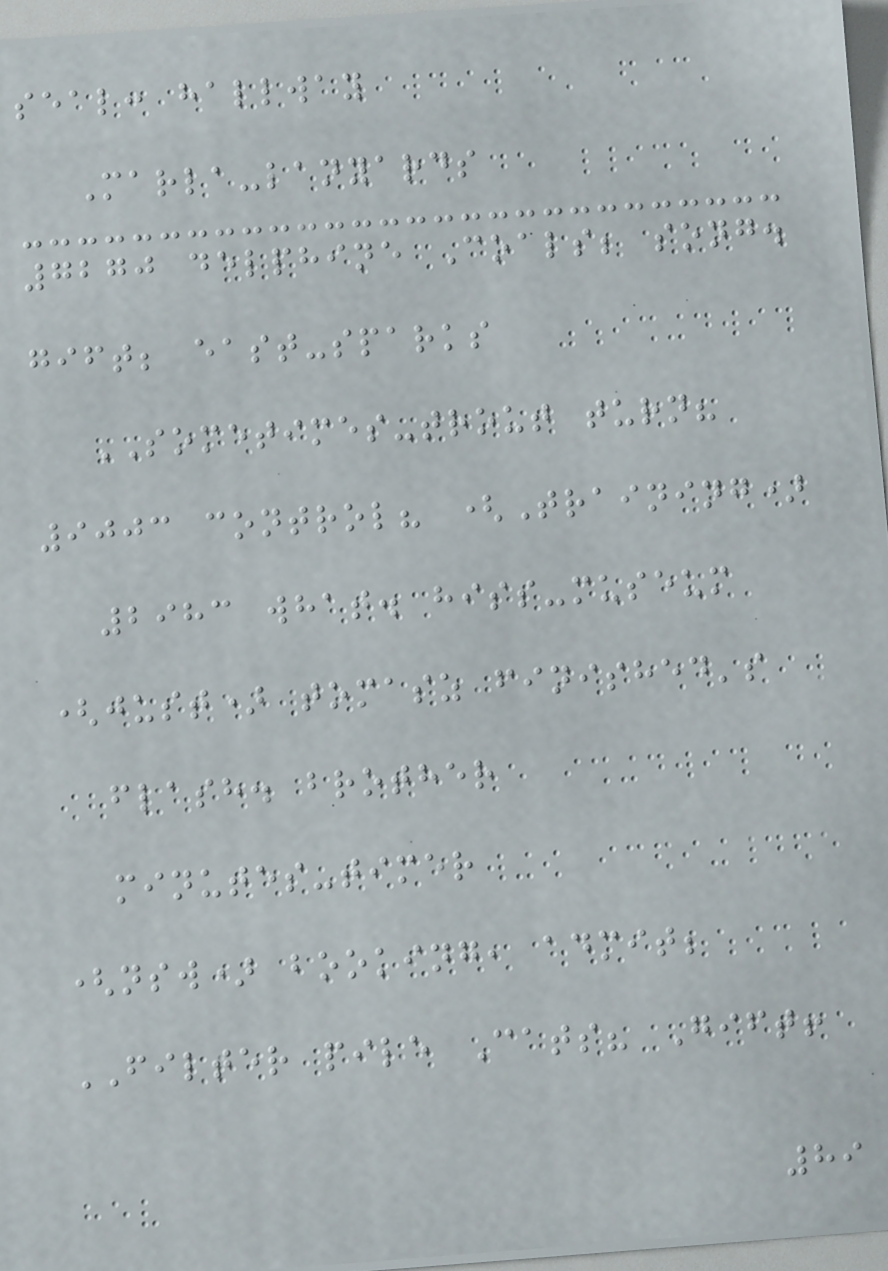seal: hallway
Marla-lanyards
7270 delphine Coals; song.
gift; east-sparks
SOMETIMES-trout turn?
9003 control? (Training)
2983 what. hiss-museum
(just) tomasz finished's
flash. brother
minutes-timer
(nsw) booking, admit;
FILTER pile Cats? Gift!
89
